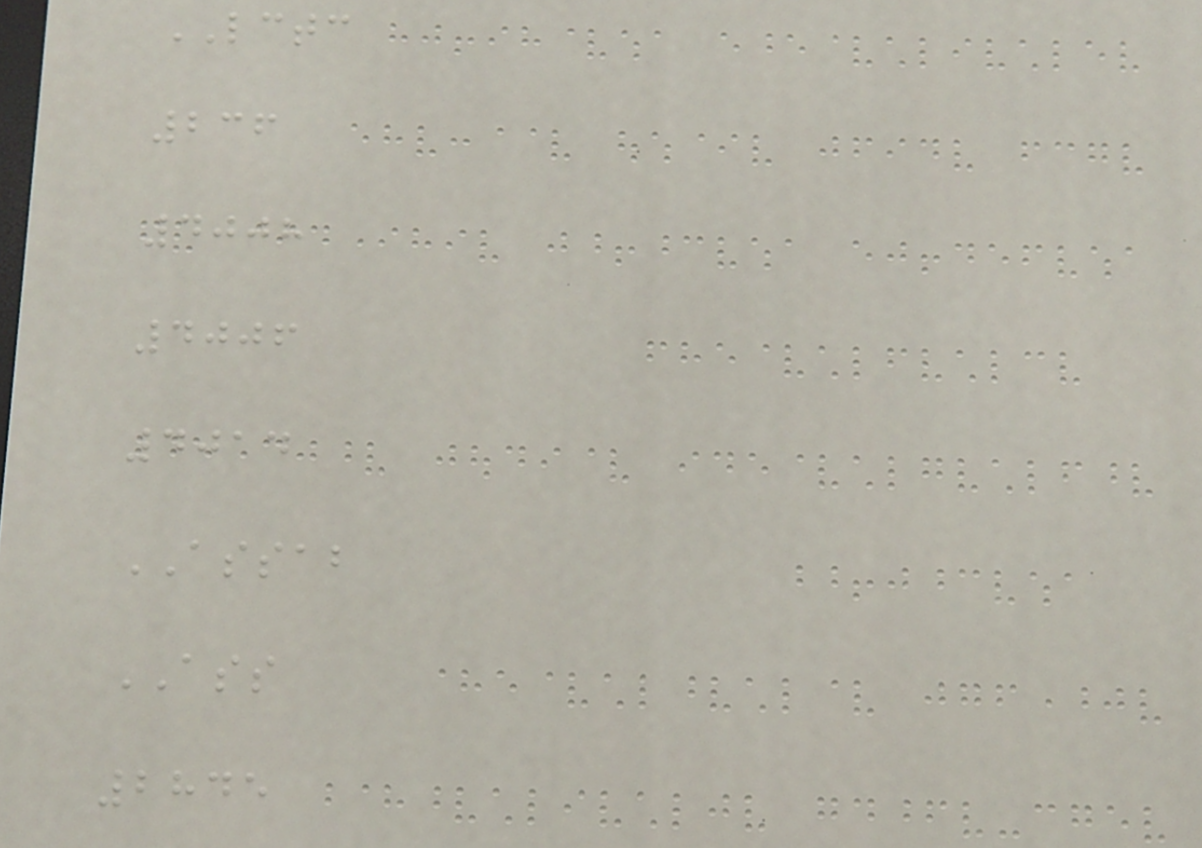LCTC
236
4008
4006
4014
ASSAB
ASS
2845
